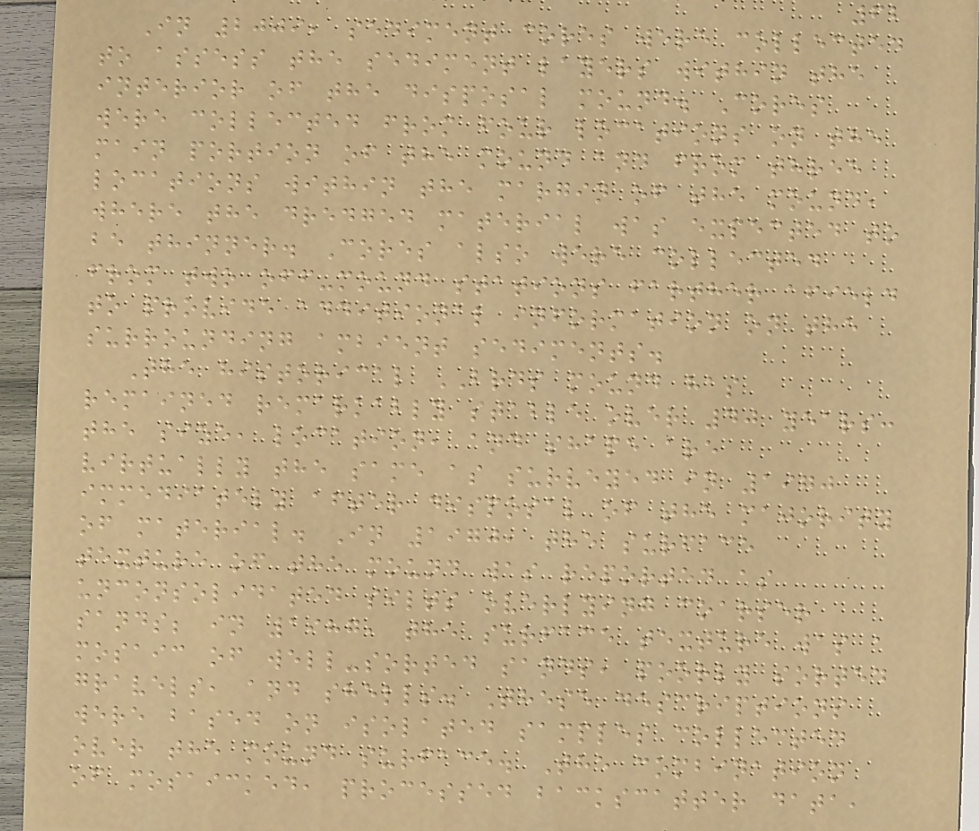62
In 2009, sediment cores were collected
to assess the sediment layers within the
interior of the disposal mound. Cores
were collected from four locations on the
main portion of the mound and from three
locations within the margin of the mound,
where the dredged material was expected to
be thinner. Cores also were collected
from two off-mound stations farther afield
to provide additional information on the
surrounding ambient sediments.
The historical BRDS mound has
remained remarkably stable over 40 years:
the size, location, and shape are
virtually the same as surveyed in 1970
immediately after disposal of the majority
of material. In 1970, the surface
texture of the mound was reported as
unconsolidated silts overlying coarser
sands; in 1987, the surface texture was a
mosaic of well-sorted sands, poorly sorted
gravels, and shells. These descriptions
were based on isolated samples collected
over the mound surface. The combination
of mosaicked, processed backscatter data,
